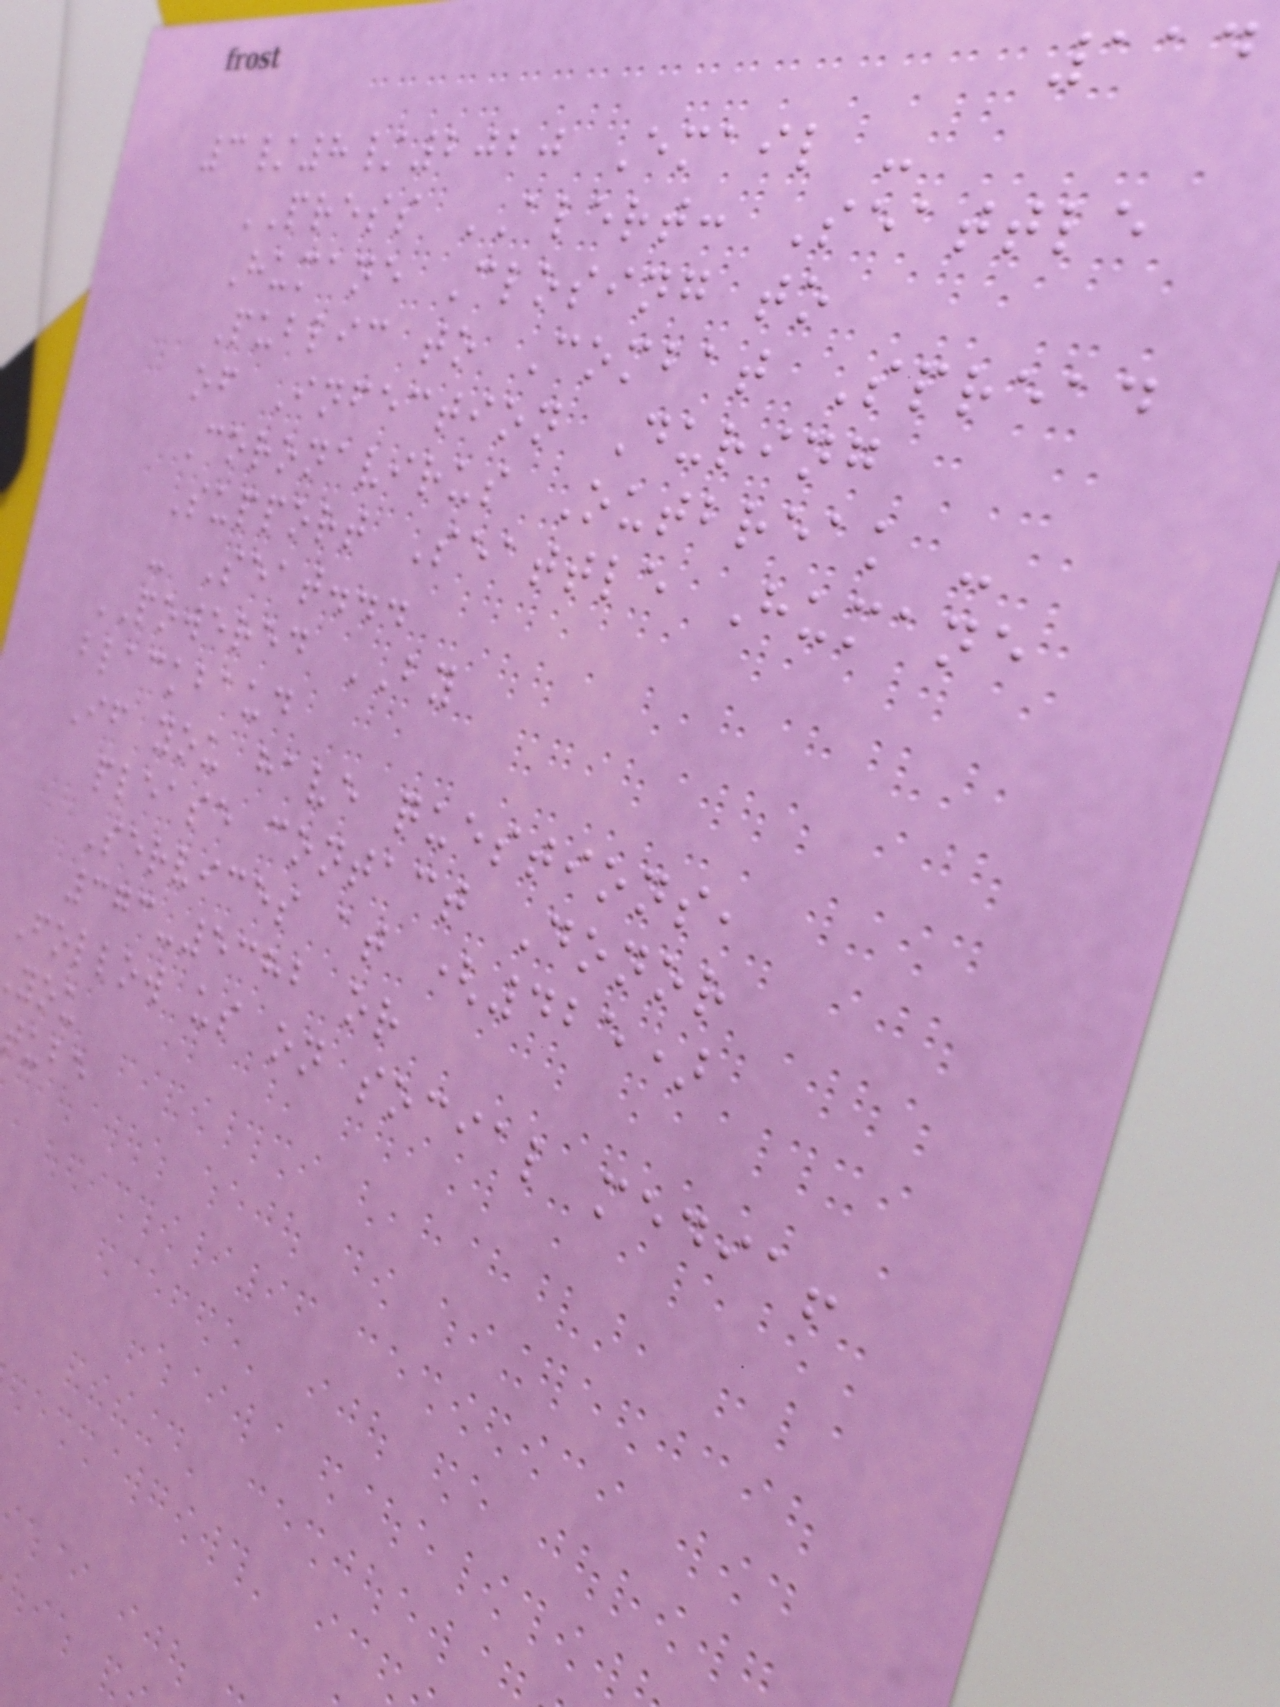114
3/8/2020 Email -
PRESS ALERT: Seattle
Humane Closing to
Public to Combat Spread
of Infection During
Coronavirus Outbreak -
Support Seattle Humane
- Seat...
POWERED BY
blackbaud
If you have questions,
please contact Donor
Services at (425)
373-5382 or
Follow us on social media!
tube
